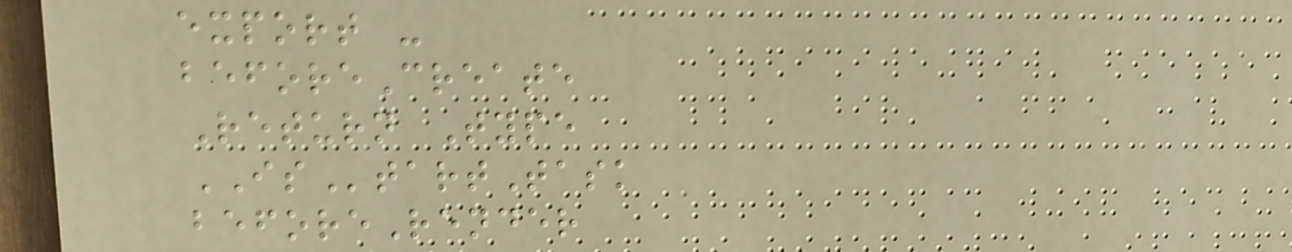export -
beforeCreate
Return Type
IStartTask
beforeRender
